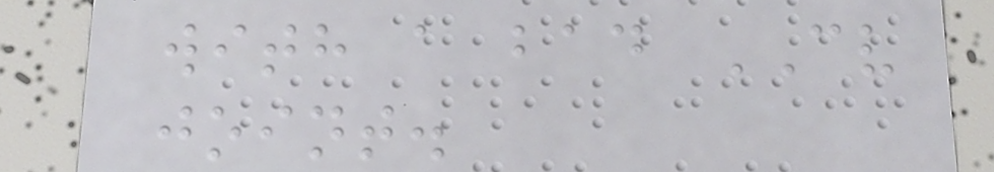with a bad CV
joint.
